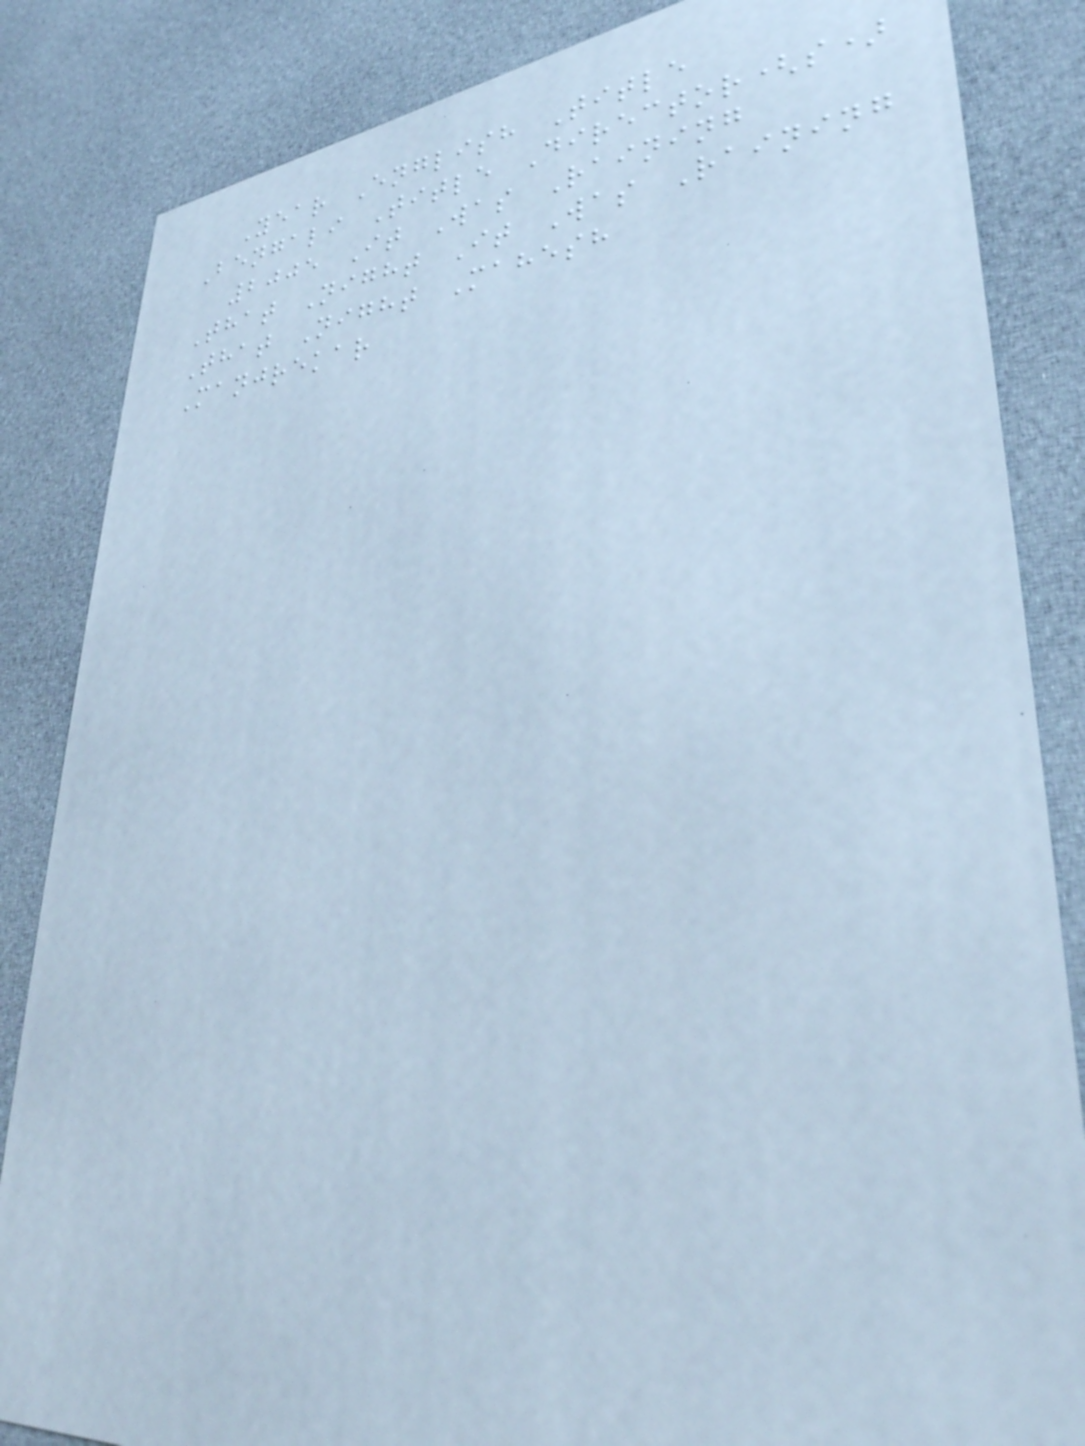Year English Title
Bengali Title Director(s)
2005 It Was Raining
That Night It Was Raining
That Night Mahesh
Manjrekar
